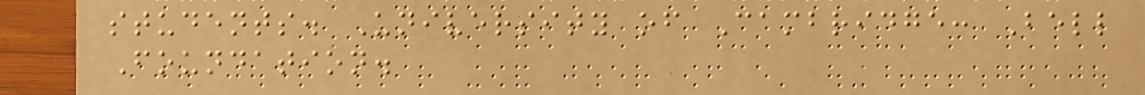students. University of Cambridge: Bell
Foundation.
